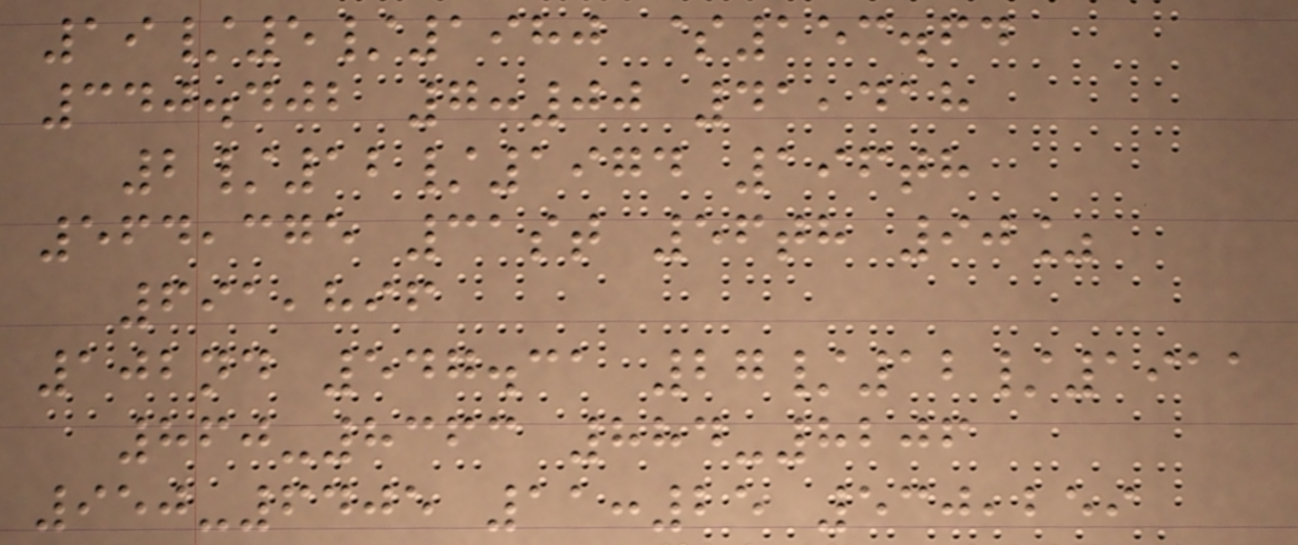19/5/1980 $153.64
340.402 7:00 41,418
2/12/1974 196th
564,375 31st 56th 90%
691,896
102nd 547.31 27/12/1911
860-8363 884-8206
950-6405 11:25 530,259
